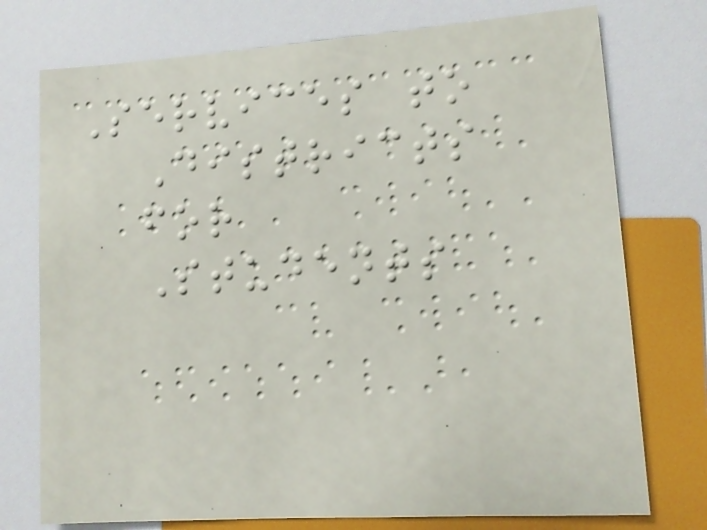Services to
Districts
for
Students
